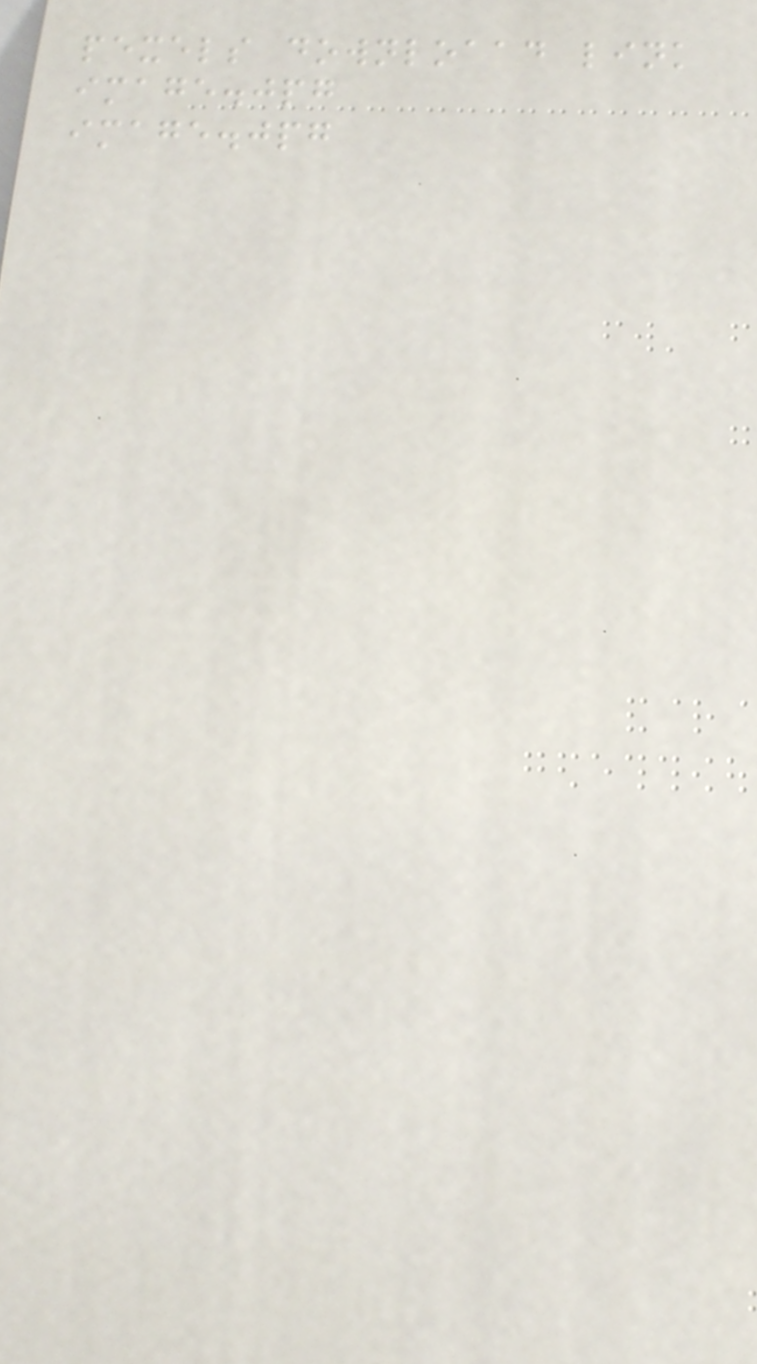pexels downloaad link
image.jpg
image.jpg
